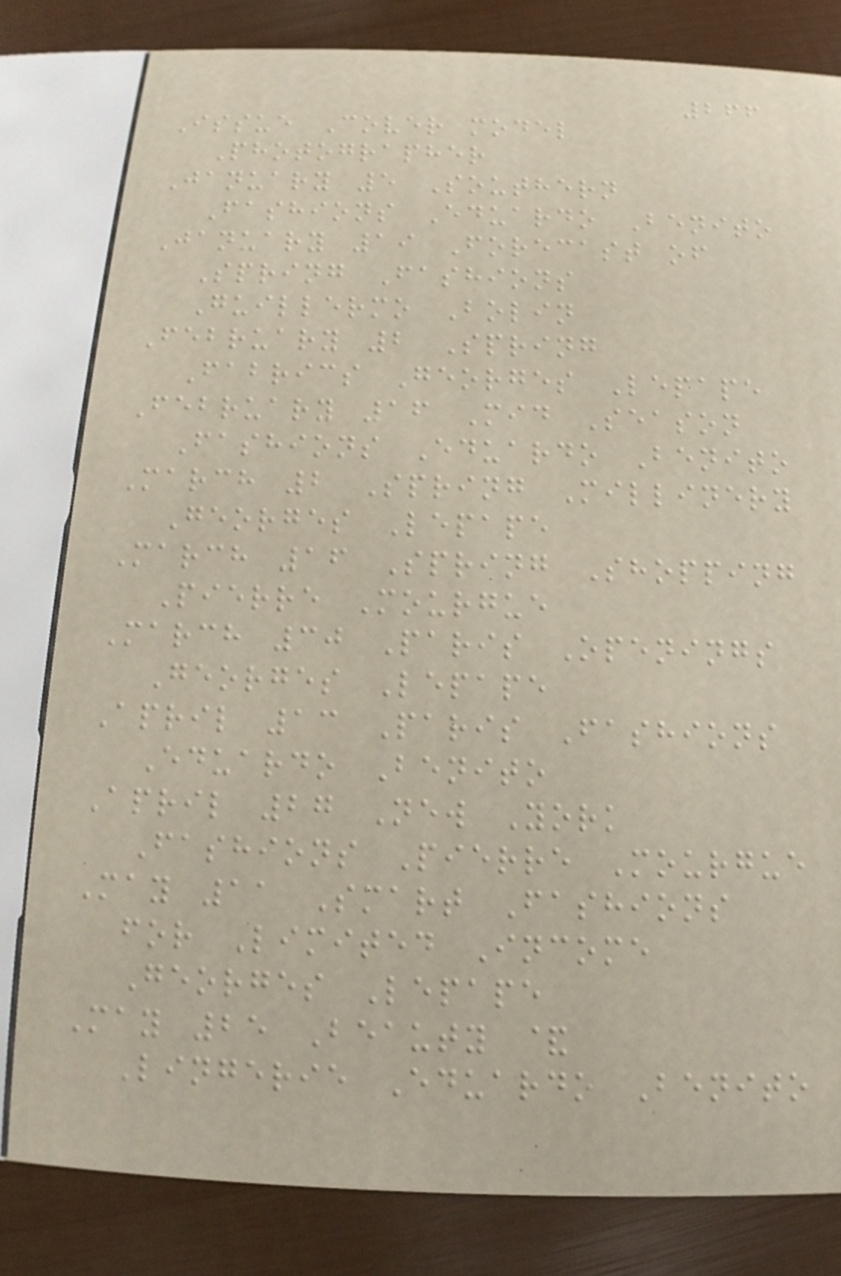266
Issue Cover model
Photographer
January 5 Southern
Fashions Eduardo Benito
January 19 Forecast of
Spring Fashions
Guillermo Bolin
February 2 Spring
Fabrics Georges Lepape
February 16 Mid Season
Fashions Eduardo Benito
March 2 Spring Millinery
Georges Lepape
March 16 Spring Shopping
Pierre Mourgue
March 30 Paris Openings
Georges Lepape
April 13 Paris Fashions
Eduardo Benito
April 27 New York
Fashions Pierre Mourgue
May 11 Smart Fashions
for Limited Income
Georges Lepape
May 25 Beauty &
Lingerie Eduardo Benito
